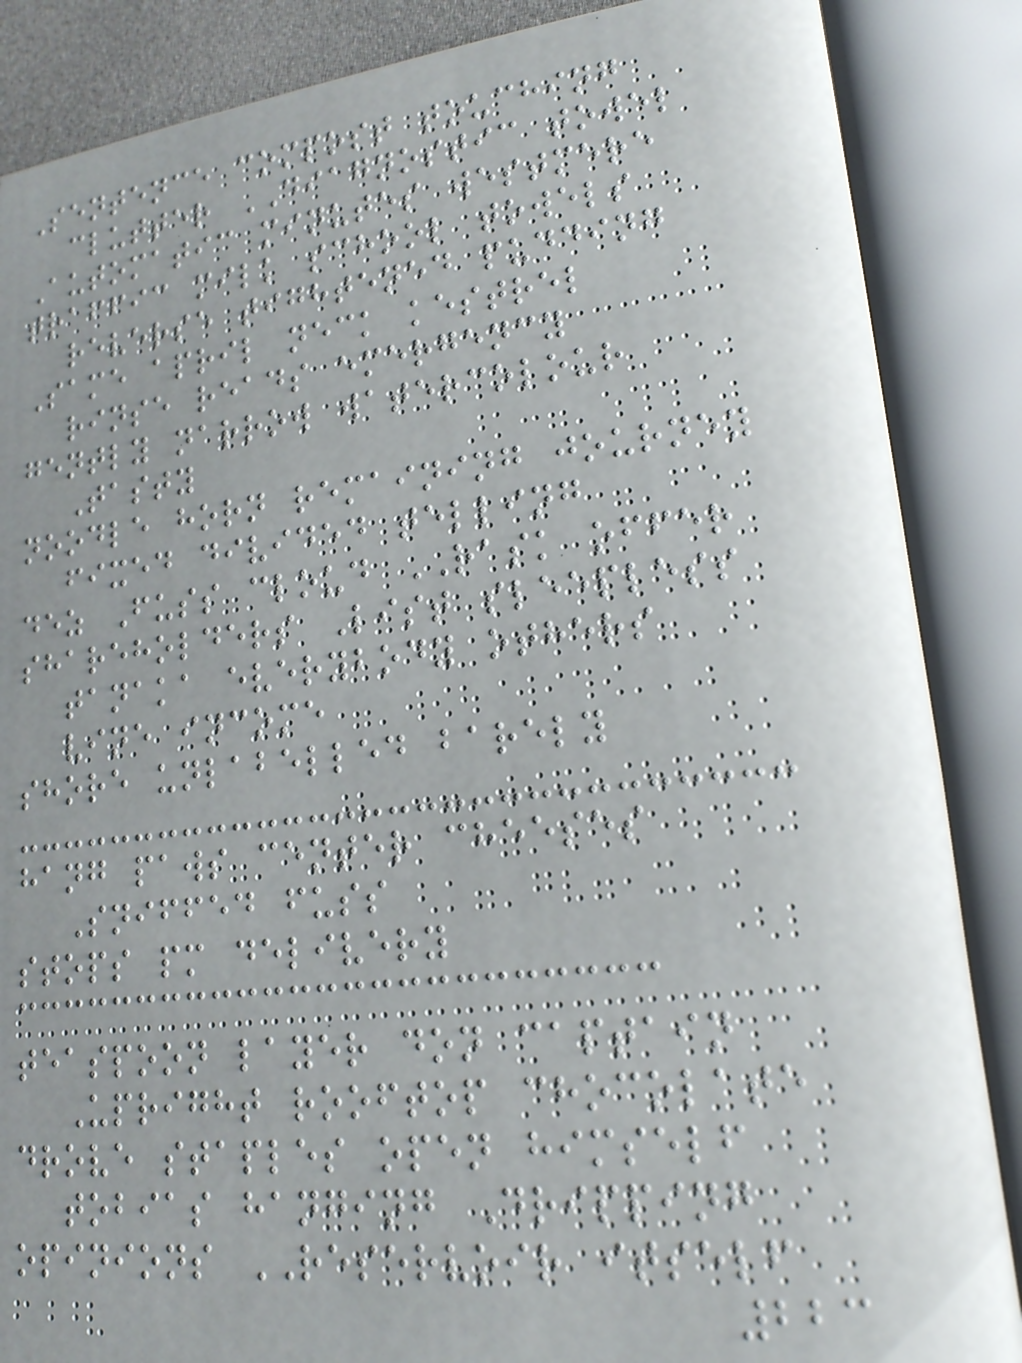Sentence compost touching
clutter DIAGNOSTIC towel
Automatic minutes westmere
traffic milk school towels
reverse tightened pudding
Same april neck kestrel
rinse reads emergency
gently narrow watercolour
Tasty
noodle horn remaining journey
fixed divided telling
dez Fuss cloud RASK offer
shareholders List sleepless
tanaka everybody others
vine income
shore unlabelled barely
hang paws center cheeses
Sniffed fuss
stops pm delivery
teaspoon layer don captain
Upright rooftop chocolate
drove staples open himself
tobias hanging Dripping
opinions RESERVOIR itself
223
